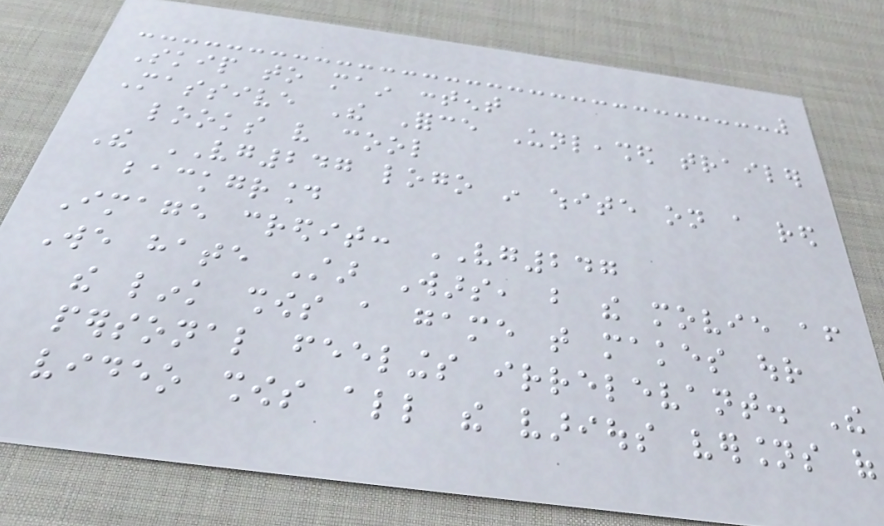Skip to main content
Massive The Force Unleashed trailer
looks very cool
The VG247 logo in white on a red
background
Image credit: VG247
We hate Star Wars, but the movie after
the link shows a game that makes our
personal feelings irrelevant. The
video shows all the various versions of
